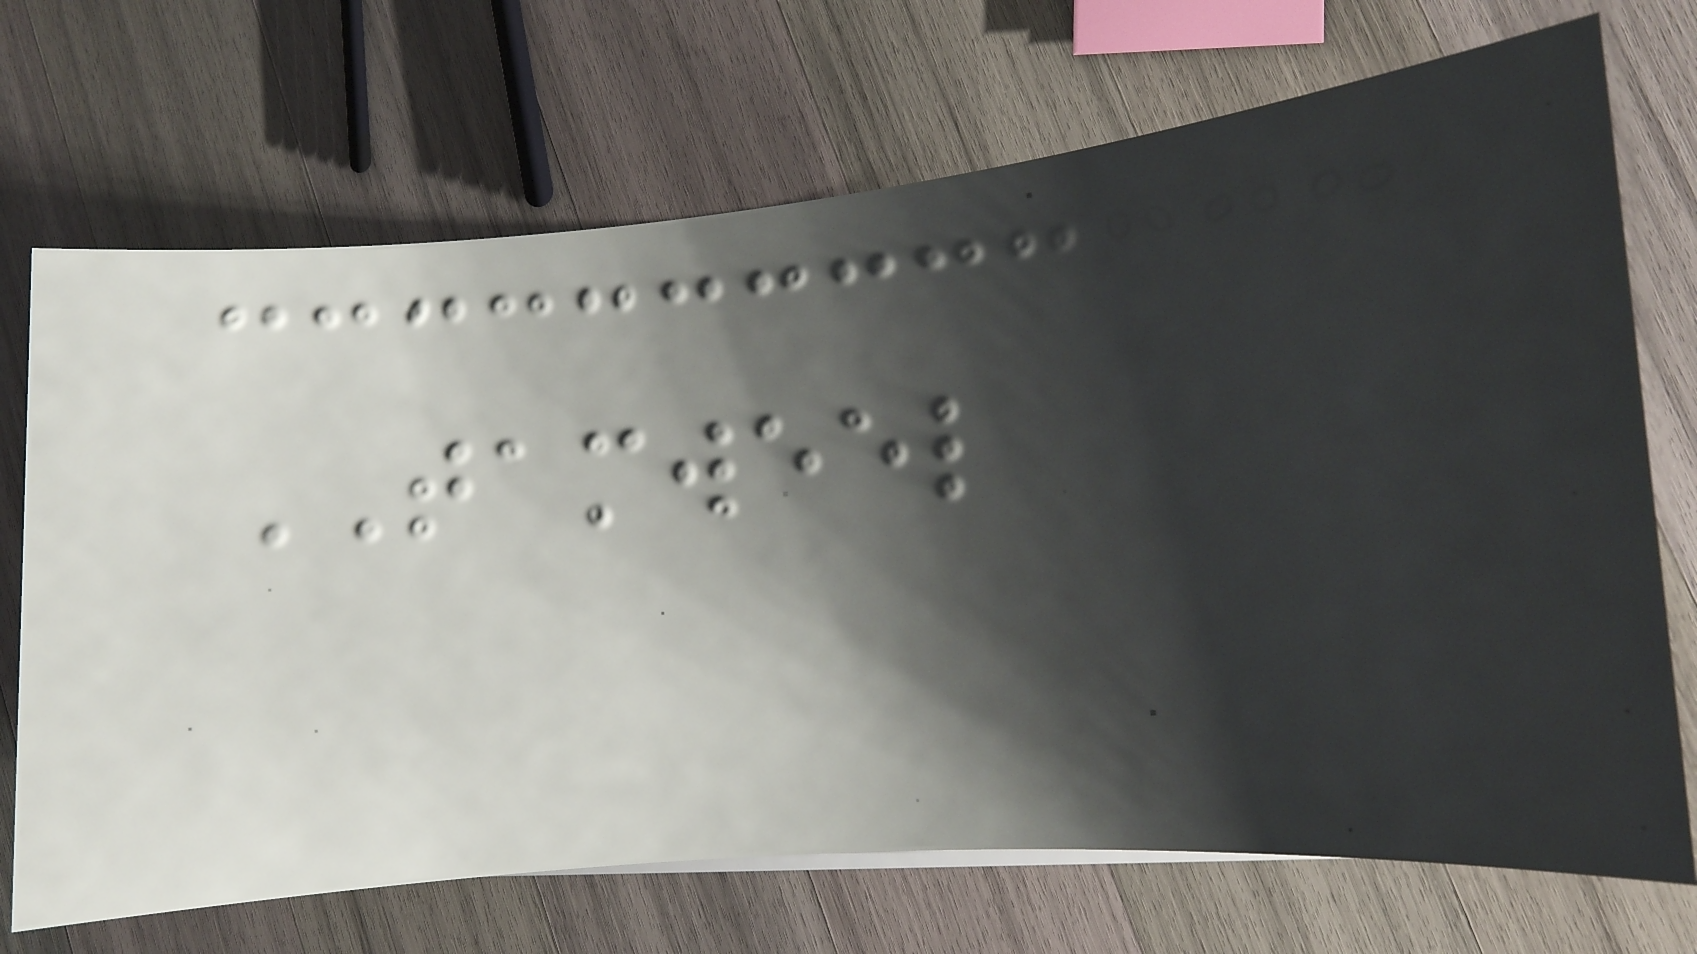TAMWEEL
